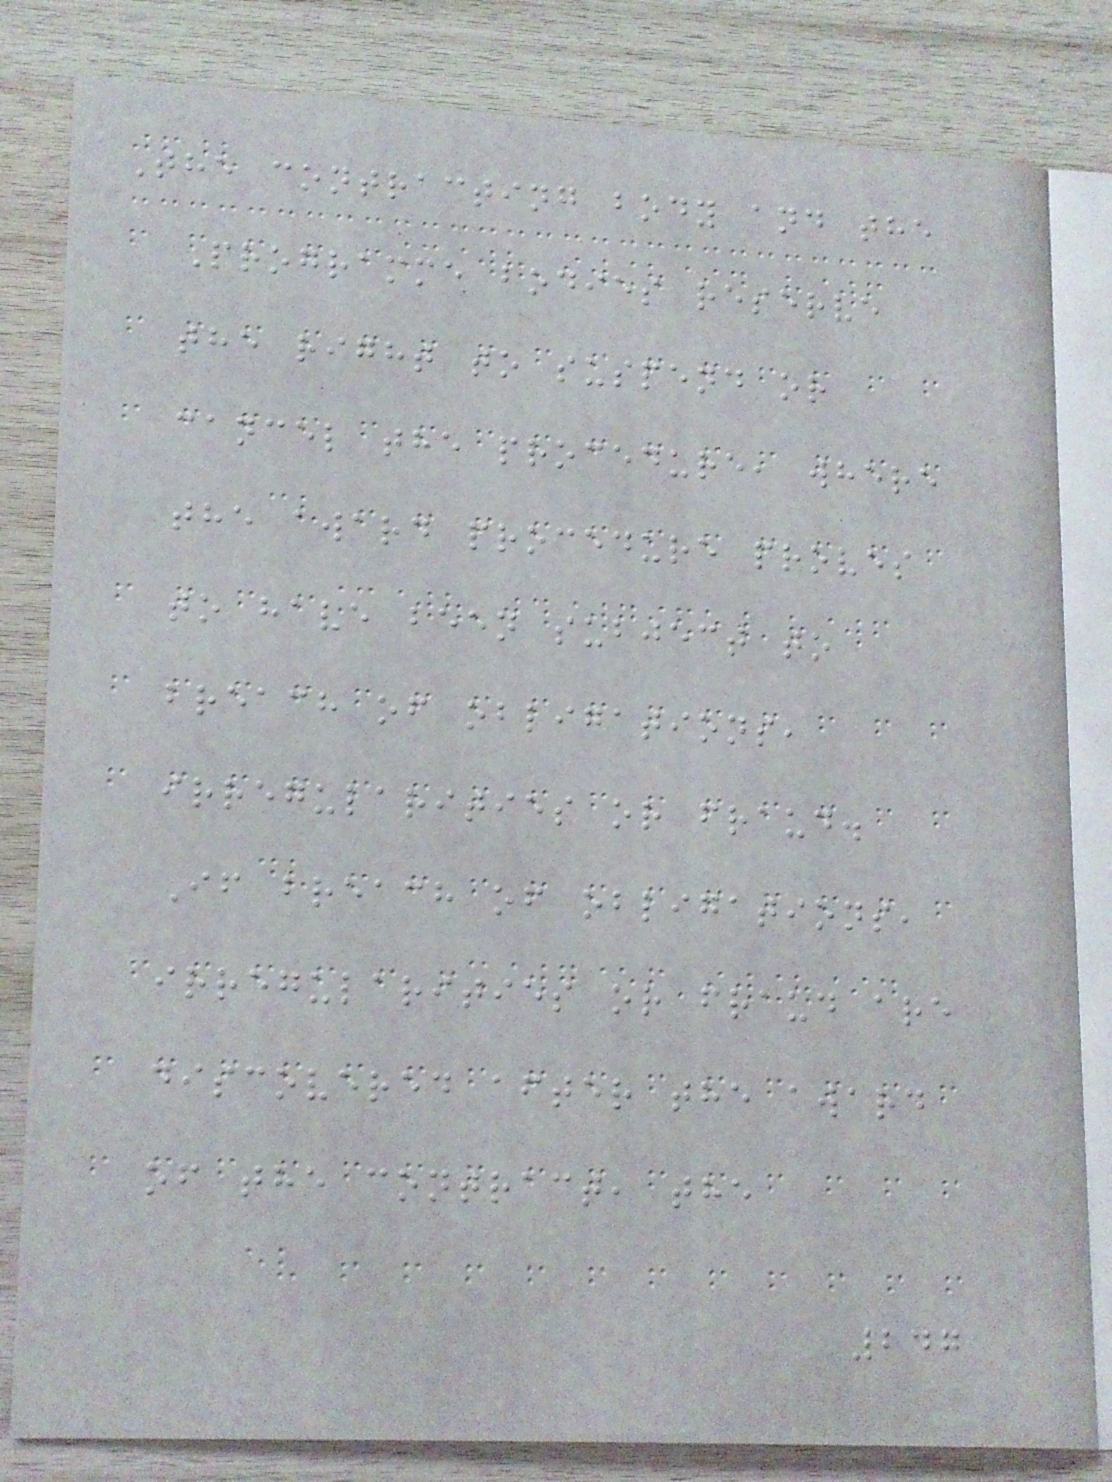The contracting body and the
Programme bodies reserve
the right to suspend or
cancel the procedure, where
the award procedure proves
to have been subject to
breach of obligations,
irregularities or fraud.
If breach of obligations,
irregularities or fraud are
discovered after the award
of the contract, the
247
